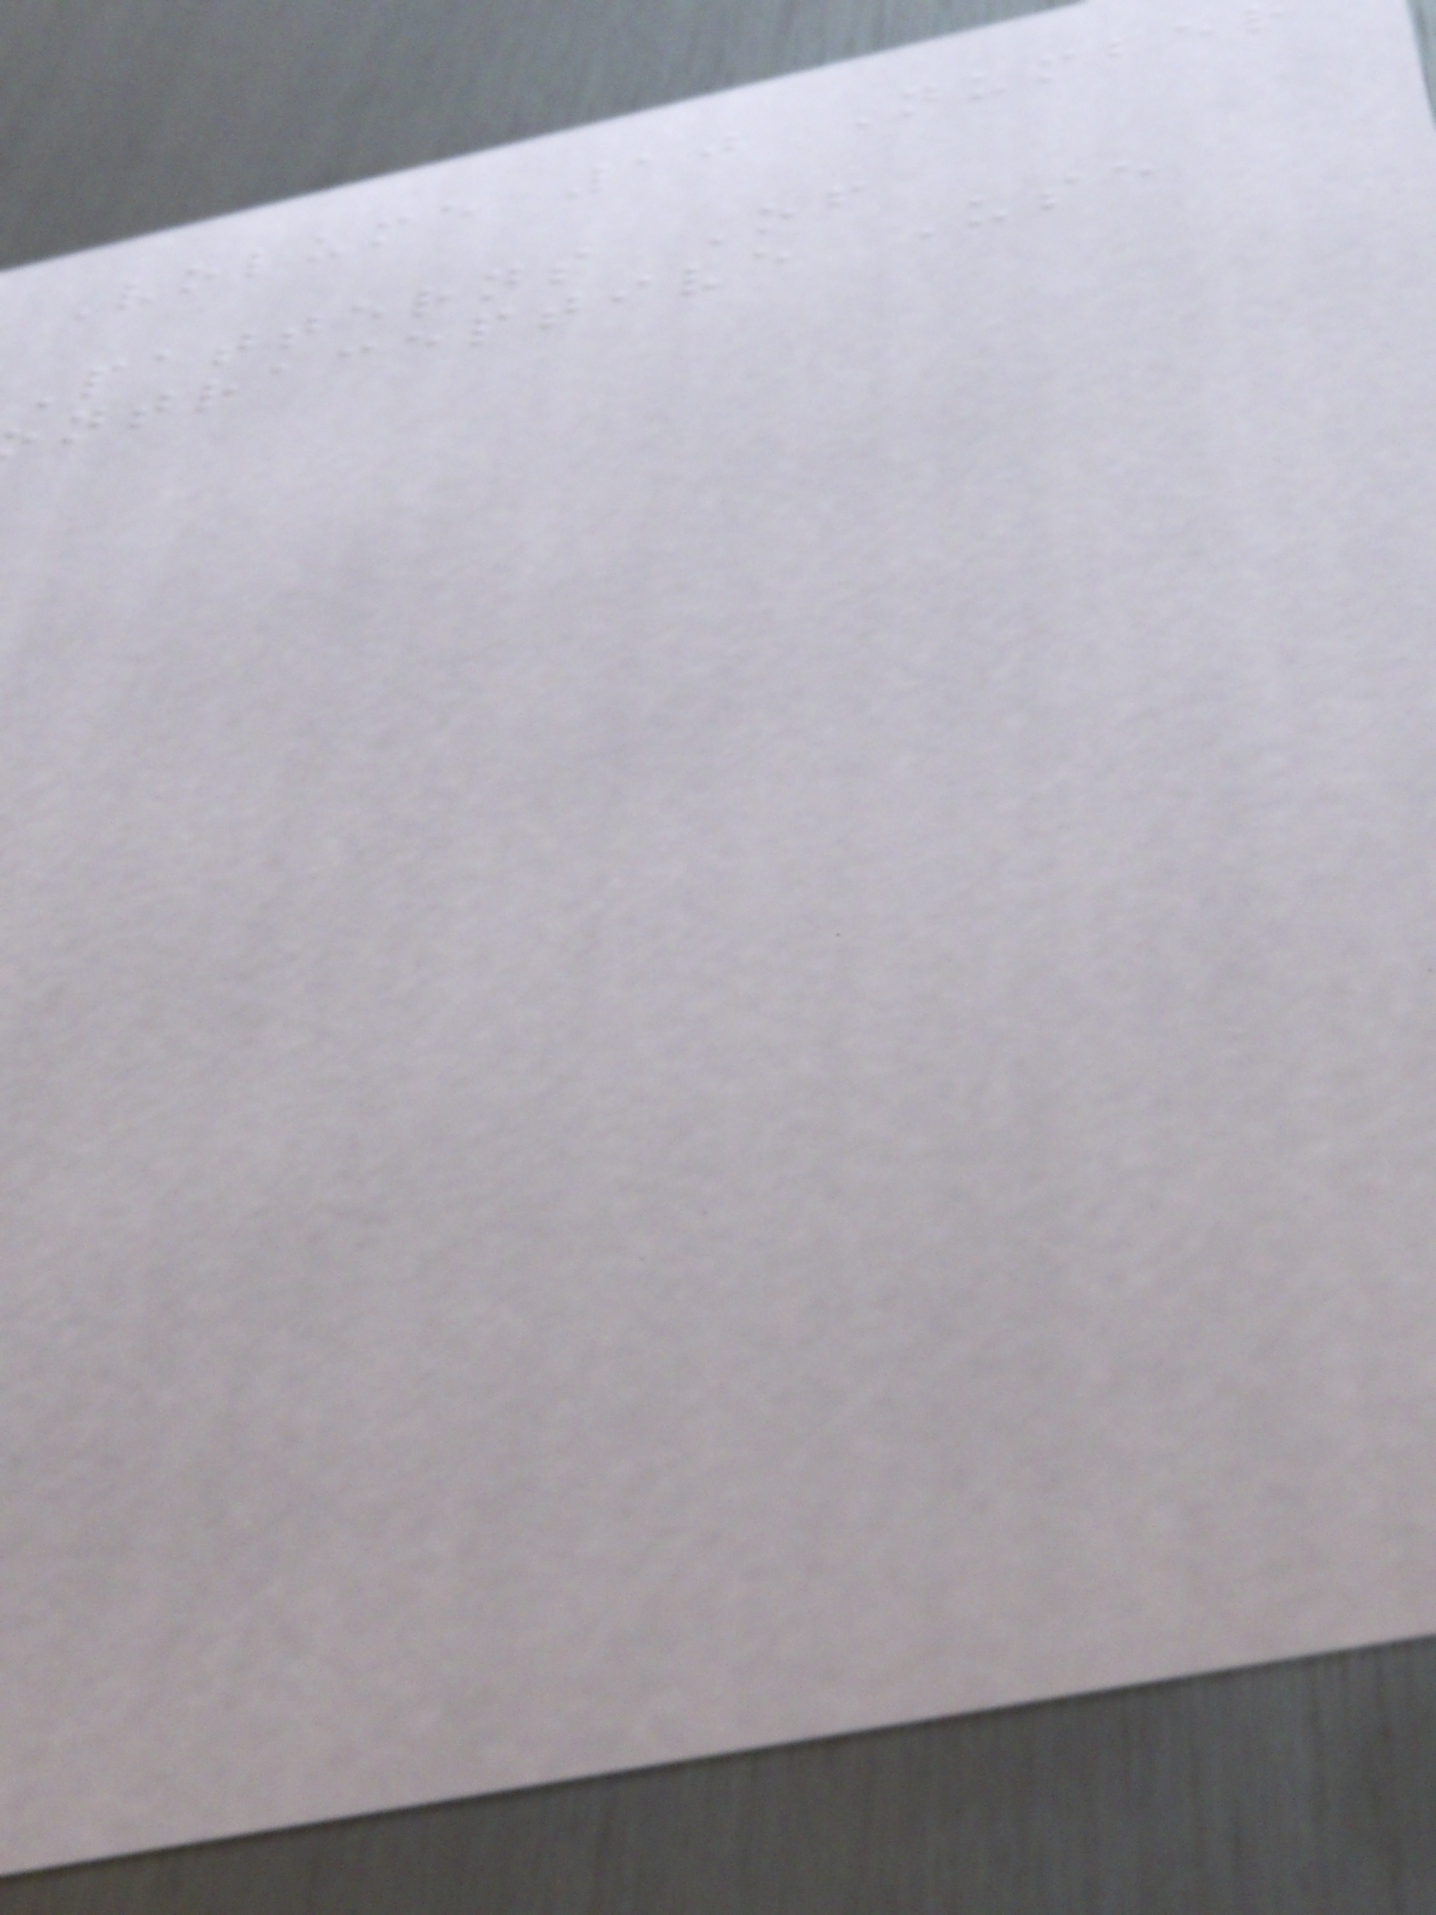Volume 10 Numbe
Patterns Of
ntraceptive Use
